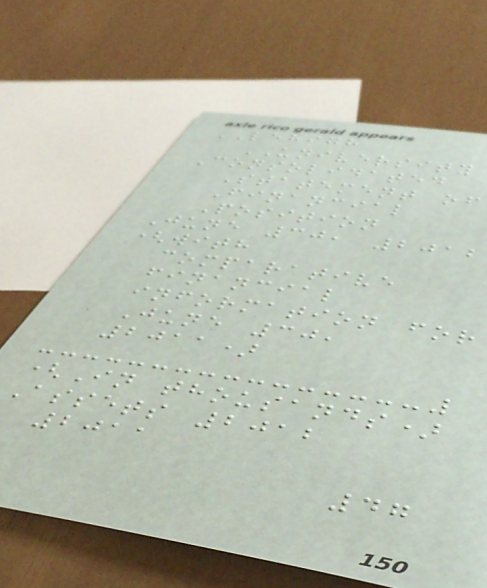LEHIGH
UNIVERSITY
Consolidated
Statement of
Financial
Position
June 30, 2012
(with
comparative
financial
information for
June 30,
2011)
(In thousands)
Assets 2012
2011
47
